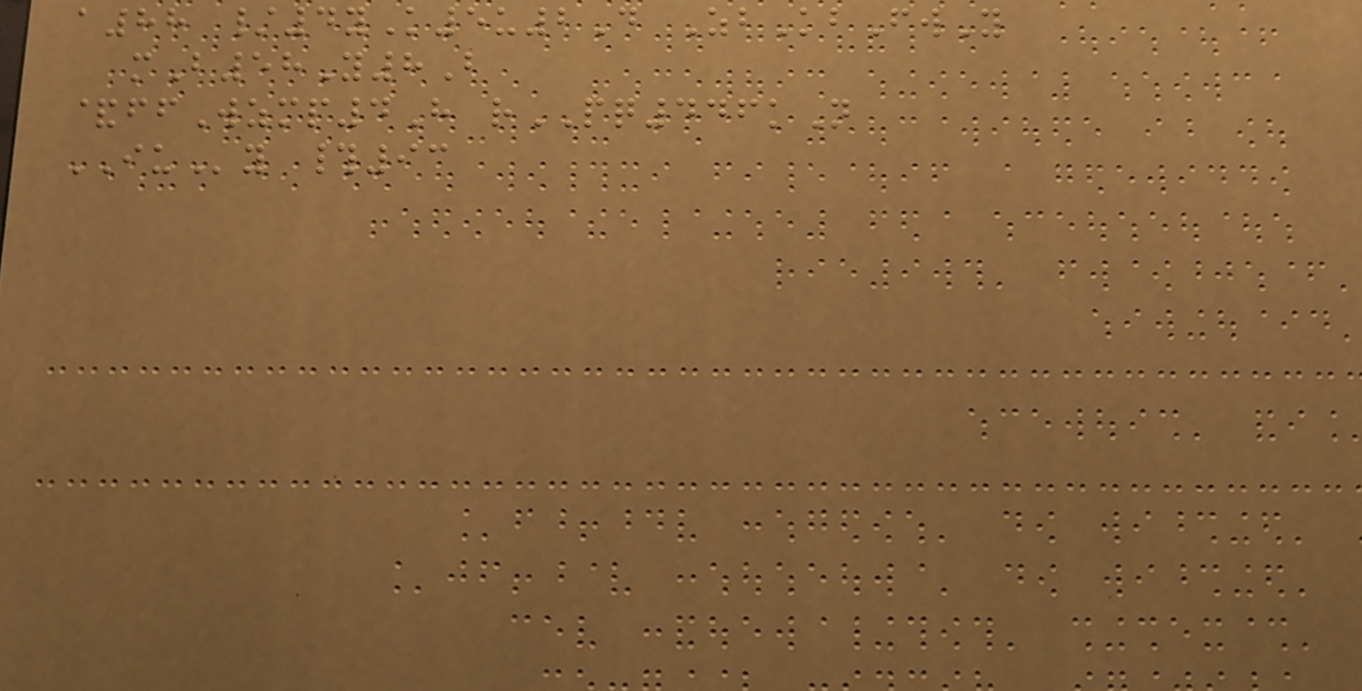a88 /4yK5u2D ZbKbFwY
mB58Y8B
&ffWzmp4H rPQ446kN
IUy #93
